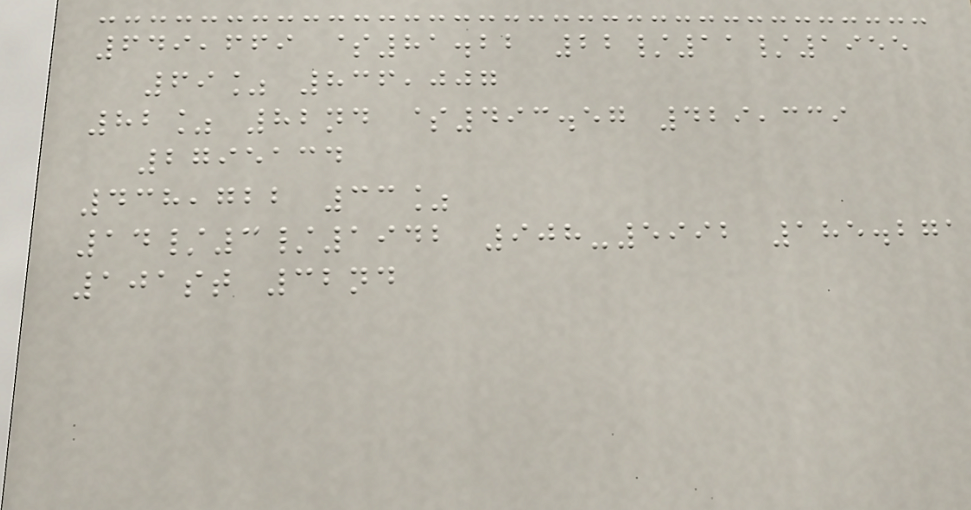649,669 $81.22 22/11/1955
69% 836,007
82% 82nd $493.57 429,339
2795134
438,722 33%
14/3/1942 908-5992 185.271
101st 32nd
